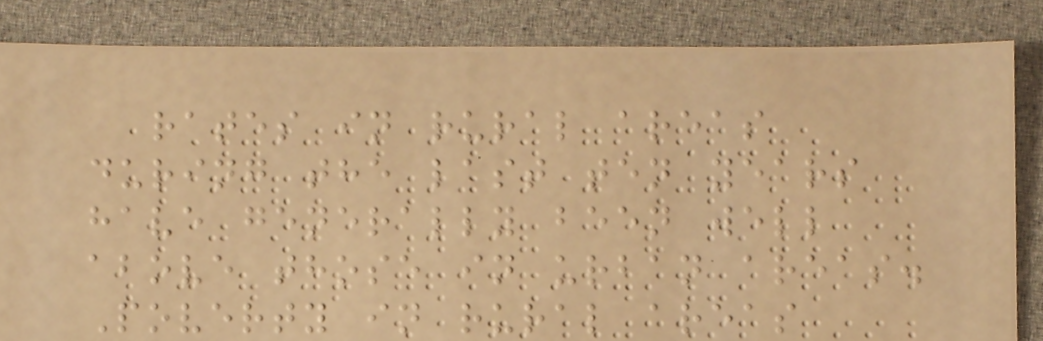rates in rural areas
during the last ten years
have generally been well
above those in urban areas.
Poverty in rural areas
